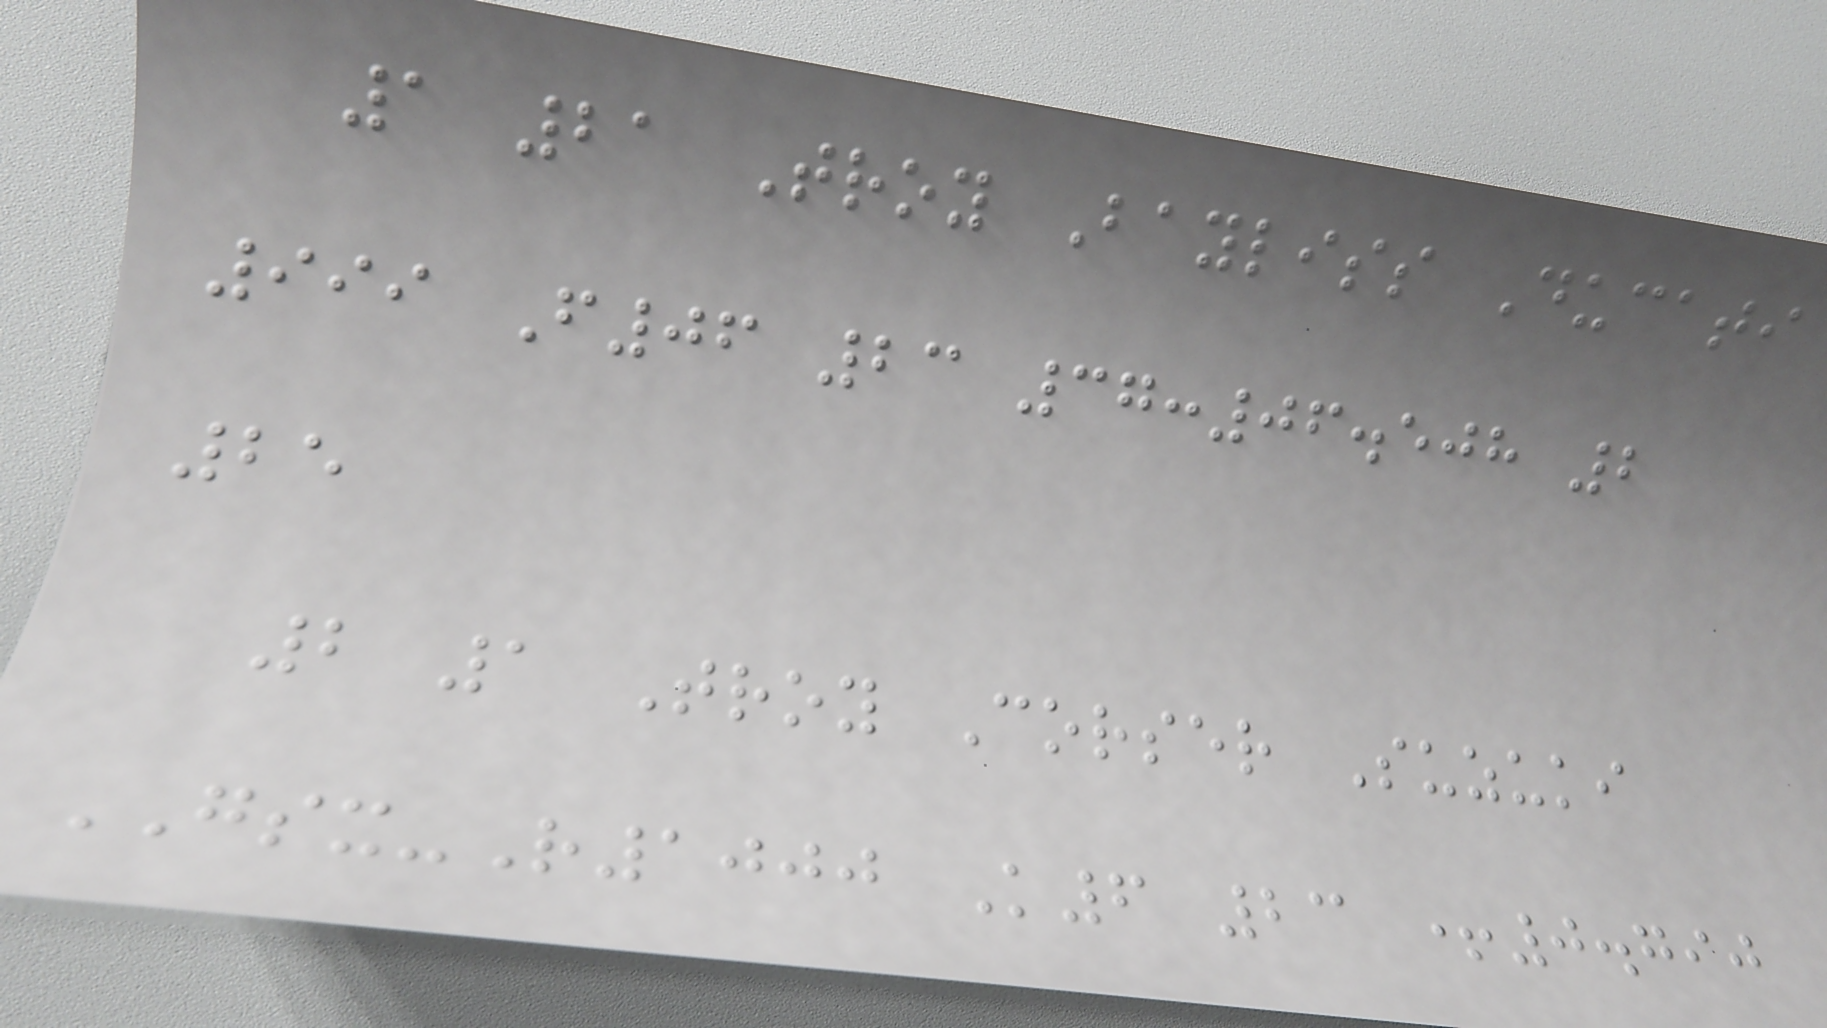1 21 Troy Bayliss Ducati
999 F06 23 37:06.508 2
25
2 1 Troy Corser Suzuki
GSX-R1000 K6 23 +0.790
